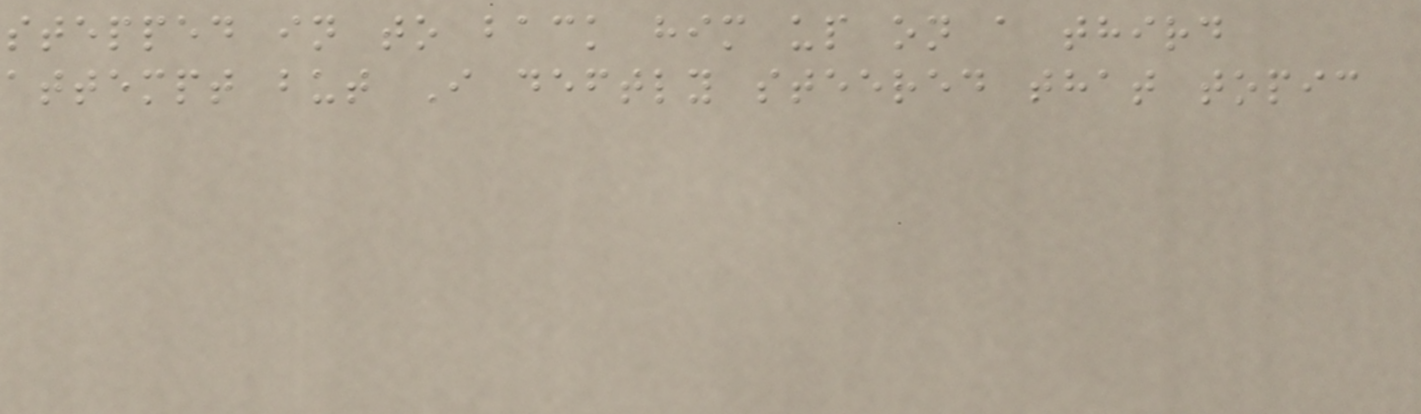stepped in to back him up on a third
attempt but I deftly steered that topic
